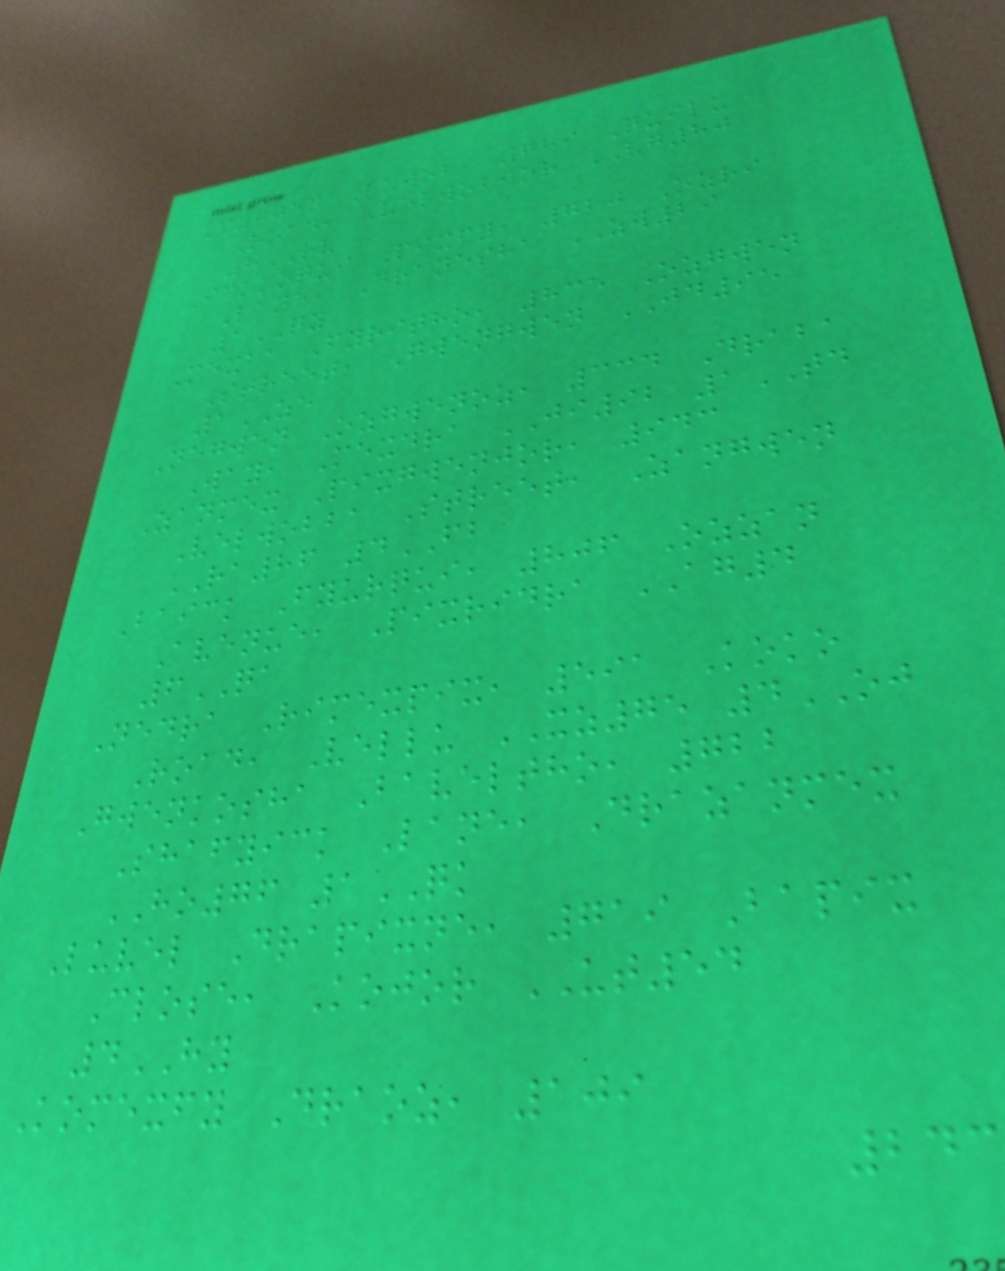Fygwen Luwob, 789 Quilu
Road, Velwobjor VG80
8RV
Ickkoqui Pixfy, 720 Ozri
Lane, Dranesha ZW29
1QY
Mexba Fyritho, 835 Ozgwen
Street, Gwengwen JD95
1ZE
Negwen Ozgwenoz, 334 Draba
Way, Mexdra JI92 1TD
Zanmex Pixgwenjor, 943
Velwobba Street, Zangwen
RA86 4FB
Baick Fyurqui, 806 Ozzan
Avenue, Pixridra AG4
6QA
Nedra Rimexpix, 591 Koko
Road, Vellu XZ75 4OJ
Gwenkosha Baveltho, 722
Shafyick Lane, Drazanmex
HO76 1QK
Luvel Drapixne, 719 Bapix
Close, Kojor UT54
4HY
Komexfy Draoz, 109
243
